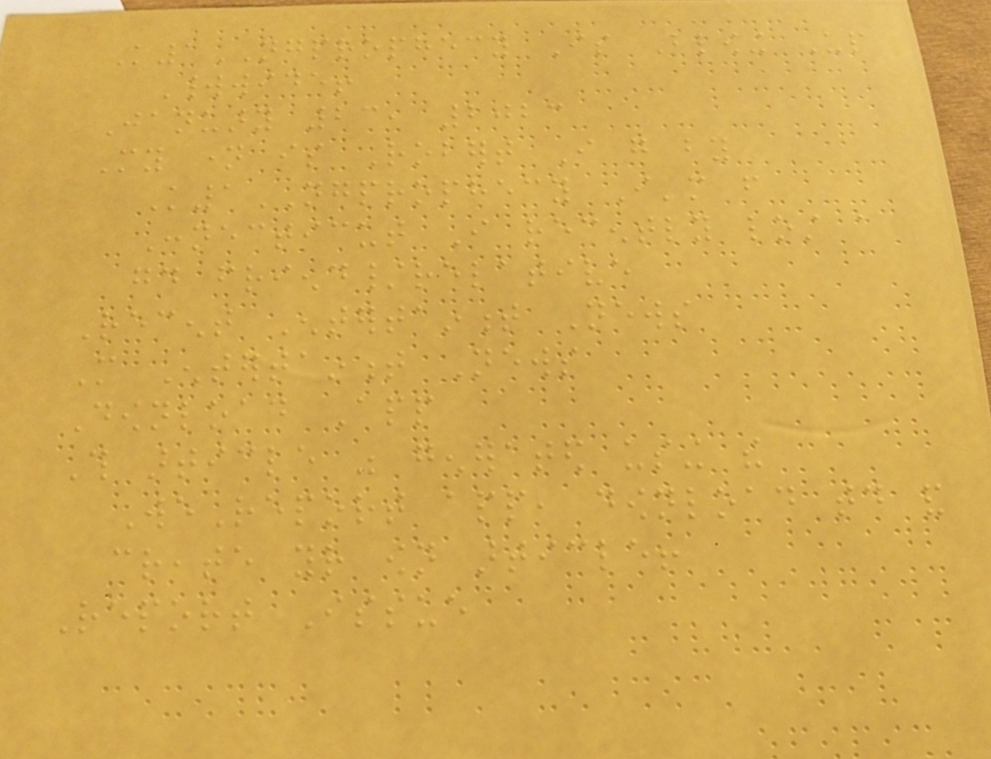K1NGPROPHECY Is Blowing Up
Worldwide!
January 23, 2023
My name is Robert I go by
K1NGPROPHECY I'm from
Connecticut I recently lost a
good friend/relative
Recent Entertainment News
More Entertainment News
Download App
This article was generated using the
WeReport app, download today and
create your own article!
Report Issue
